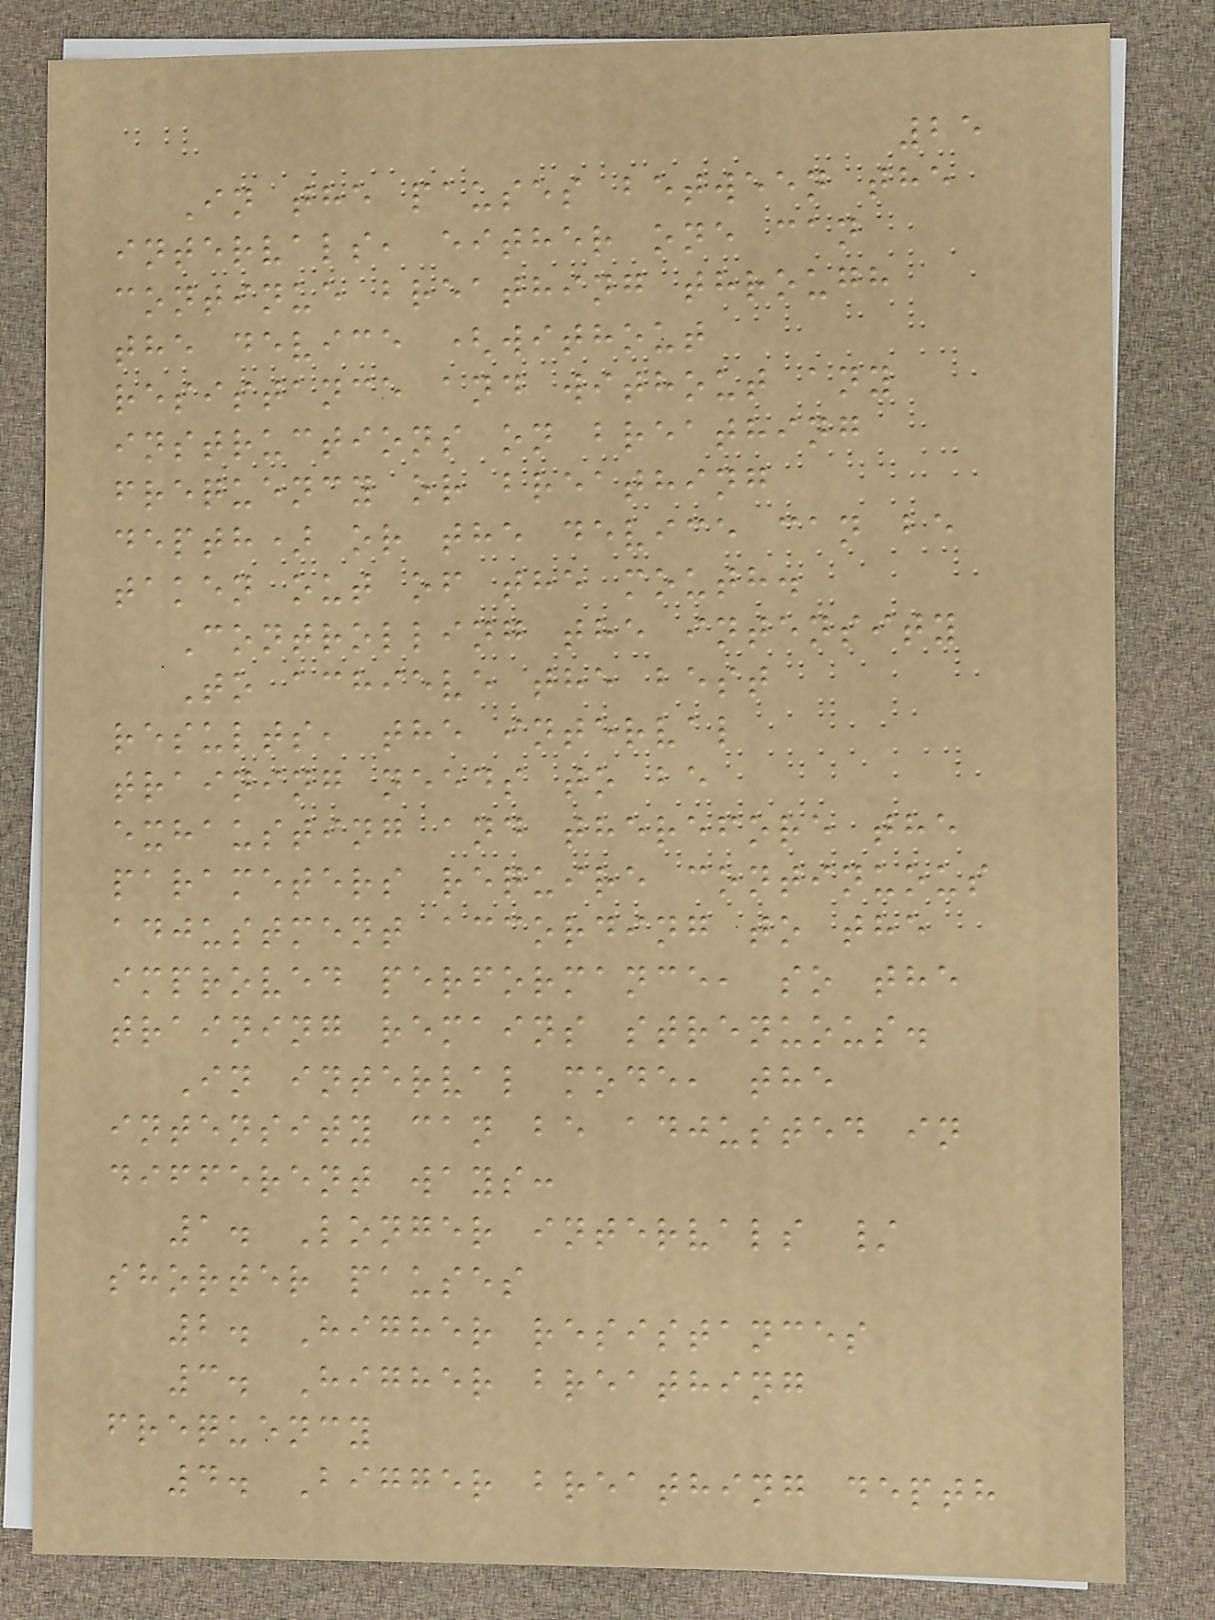25
In the pauses between the
intervals, either one can
continue breathing through
the device (without
resistance and without any
instructions on breathing
frequency or breathing
depth) or the device can be
taken out of the mouth.
Controlling the intensity
To achieve the best
results, the interval
training needs to be
exhausting and therefore the
parameters require continuous
adjustment according to the
improved performance, so the
training remains strenuous.
In interval mode, the
intensity can be adjusted in
different ways:
1. Longer intervals /
shorter pauses
2. Higher resistances
3. Higher breathing
frequency
4. Bigger breathing depth
